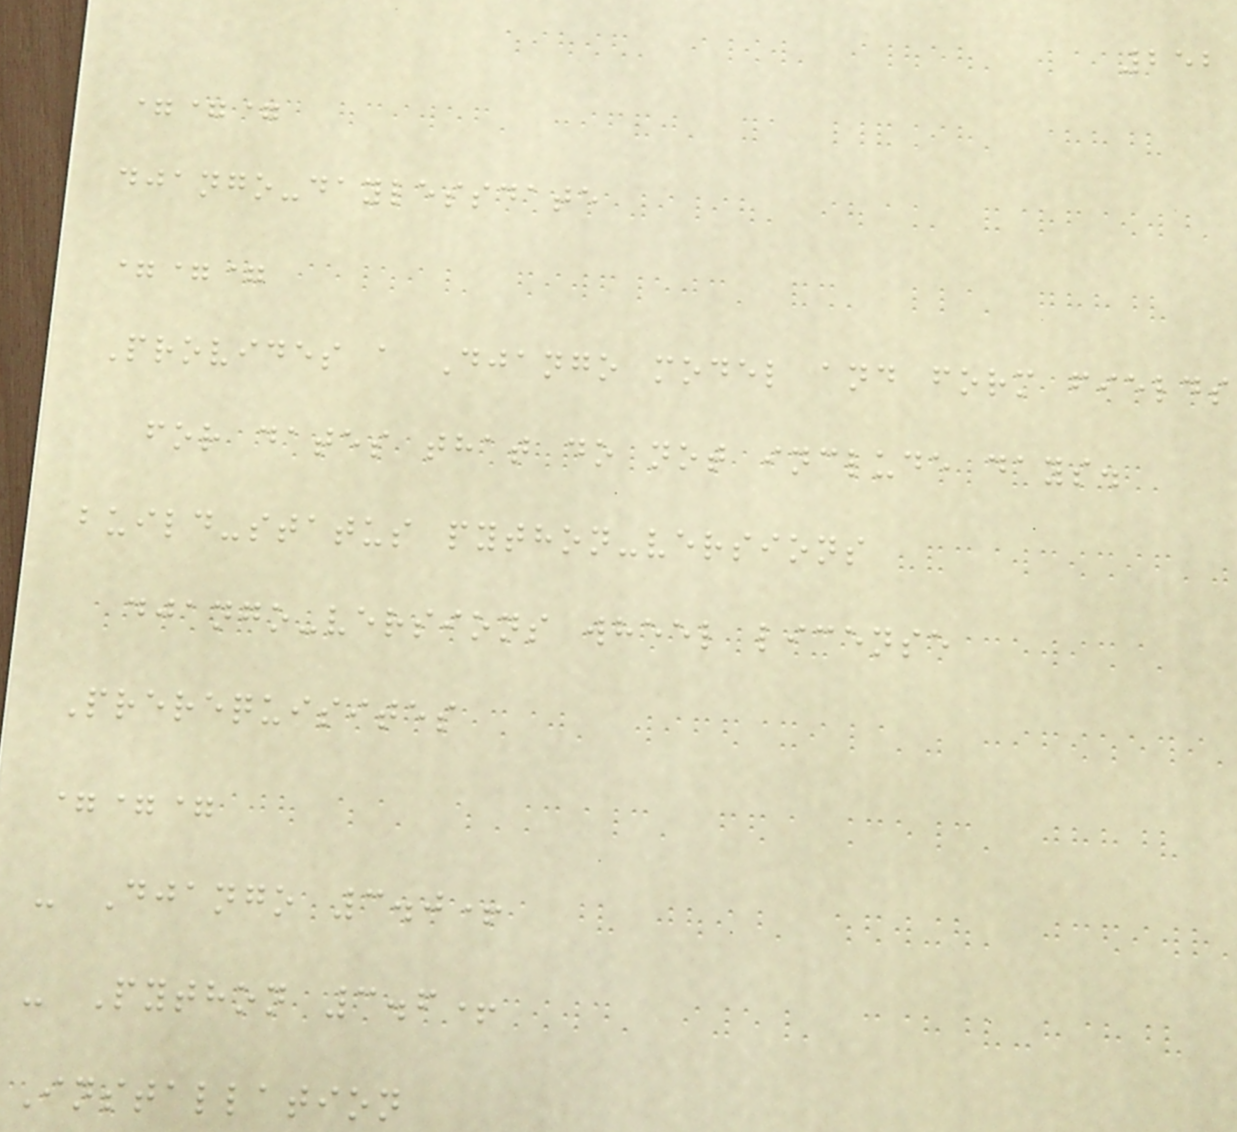252
===
django-daylessdate
===
Provides a Django model and form fields
for dates that do not include days.
build-status python-versions
django-versions wheel license
Prerequisites
===
- Django 3.0+
- Python 3.6+
Installation
